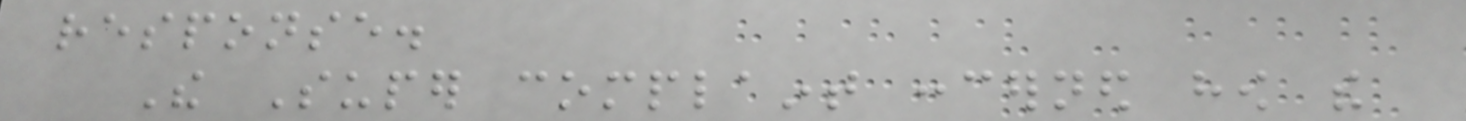response.
The Super complaint concerned how the
